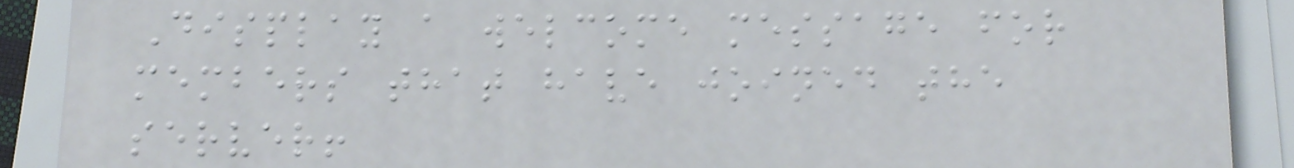Display a welcome message for
members that have joined the
server!
